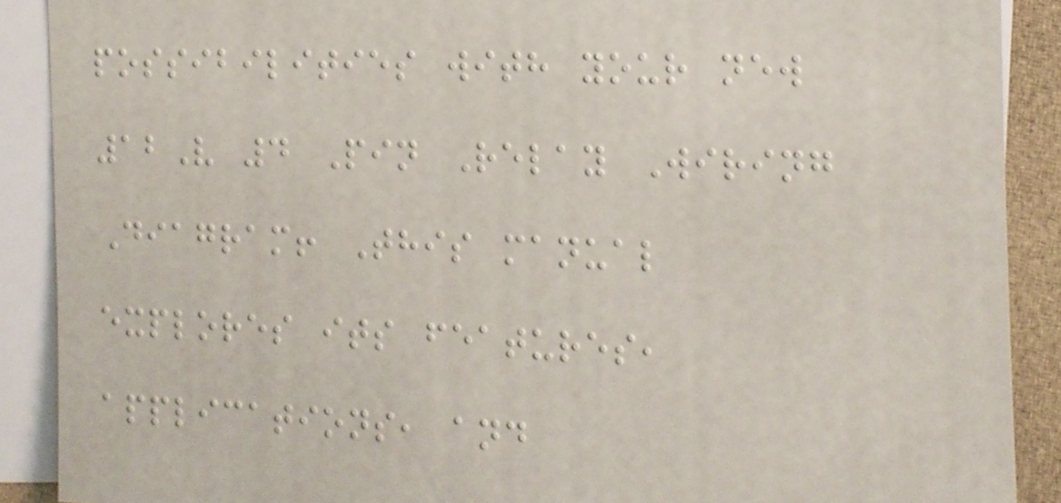possibilities with your new
12V 4 Pin Relay Wiring
Diagram! This manual
explores its features,
applications, and
